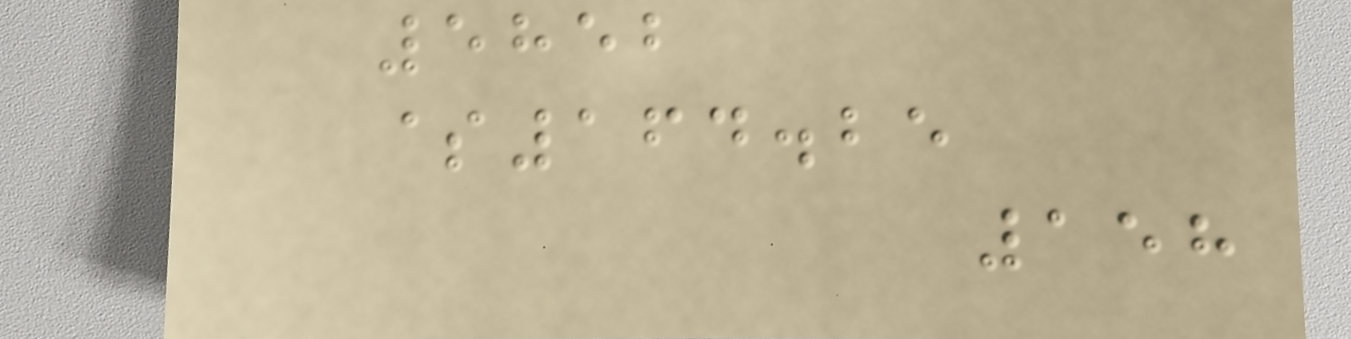5852
$164.25
158
